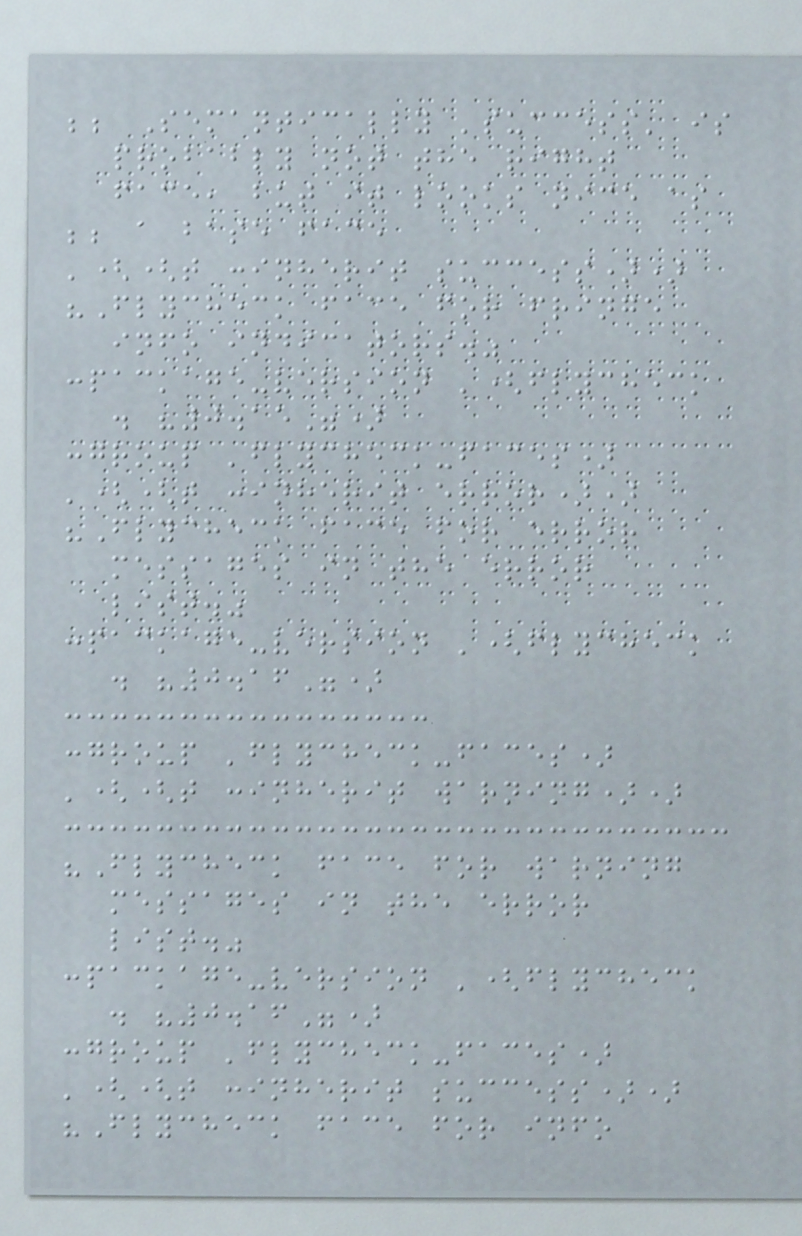;; Semantically 'success' is
probably not the right
face, but it looks nice as
;; a base face
'((t :inherit success))
"Flycheck face for fringe
info indicators."
:package-version '(flycheck
. "0.15")
:group 'flycheck-faces)
'((t :inherit error))
"Flycheck face for error
messages in the error
list."
:package-version '(flycheck
. "0.16")
:group 'flycheck-faces)
'((t :inherit warning))
"Flycheck face for warning
messages in the error
list."
:package-version '(flycheck
. "0.16")
:group 'flycheck-faces)
'((t :inherit success))
"Flycheck face for info
